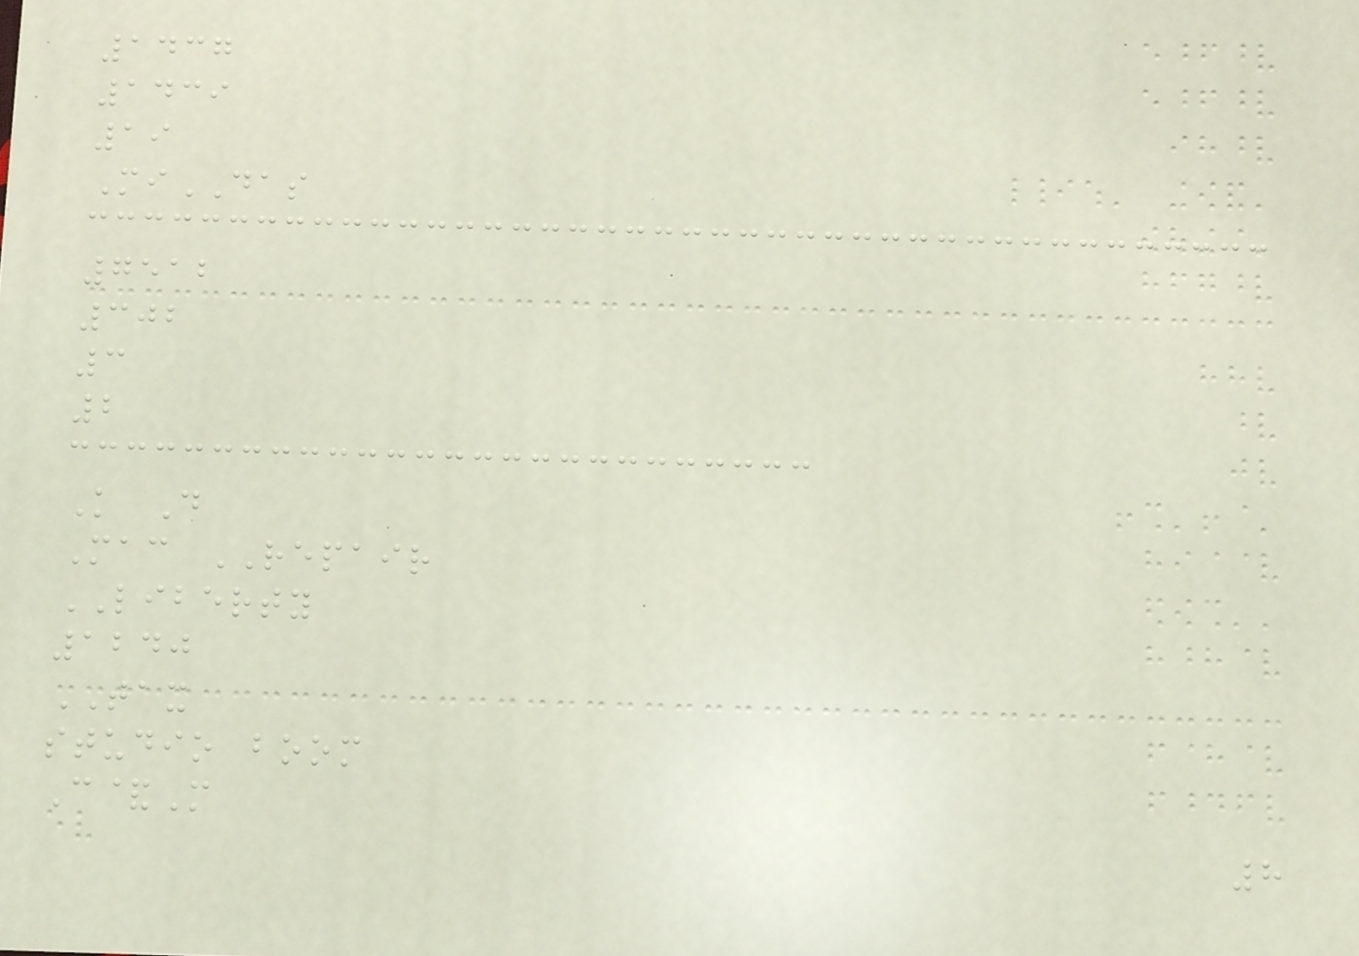1437
1439
19
MiDAS
7512
302
3
2
K D
Mac REPAIR
LIBERTY
1240
TAX
studio boom
C&M
8
